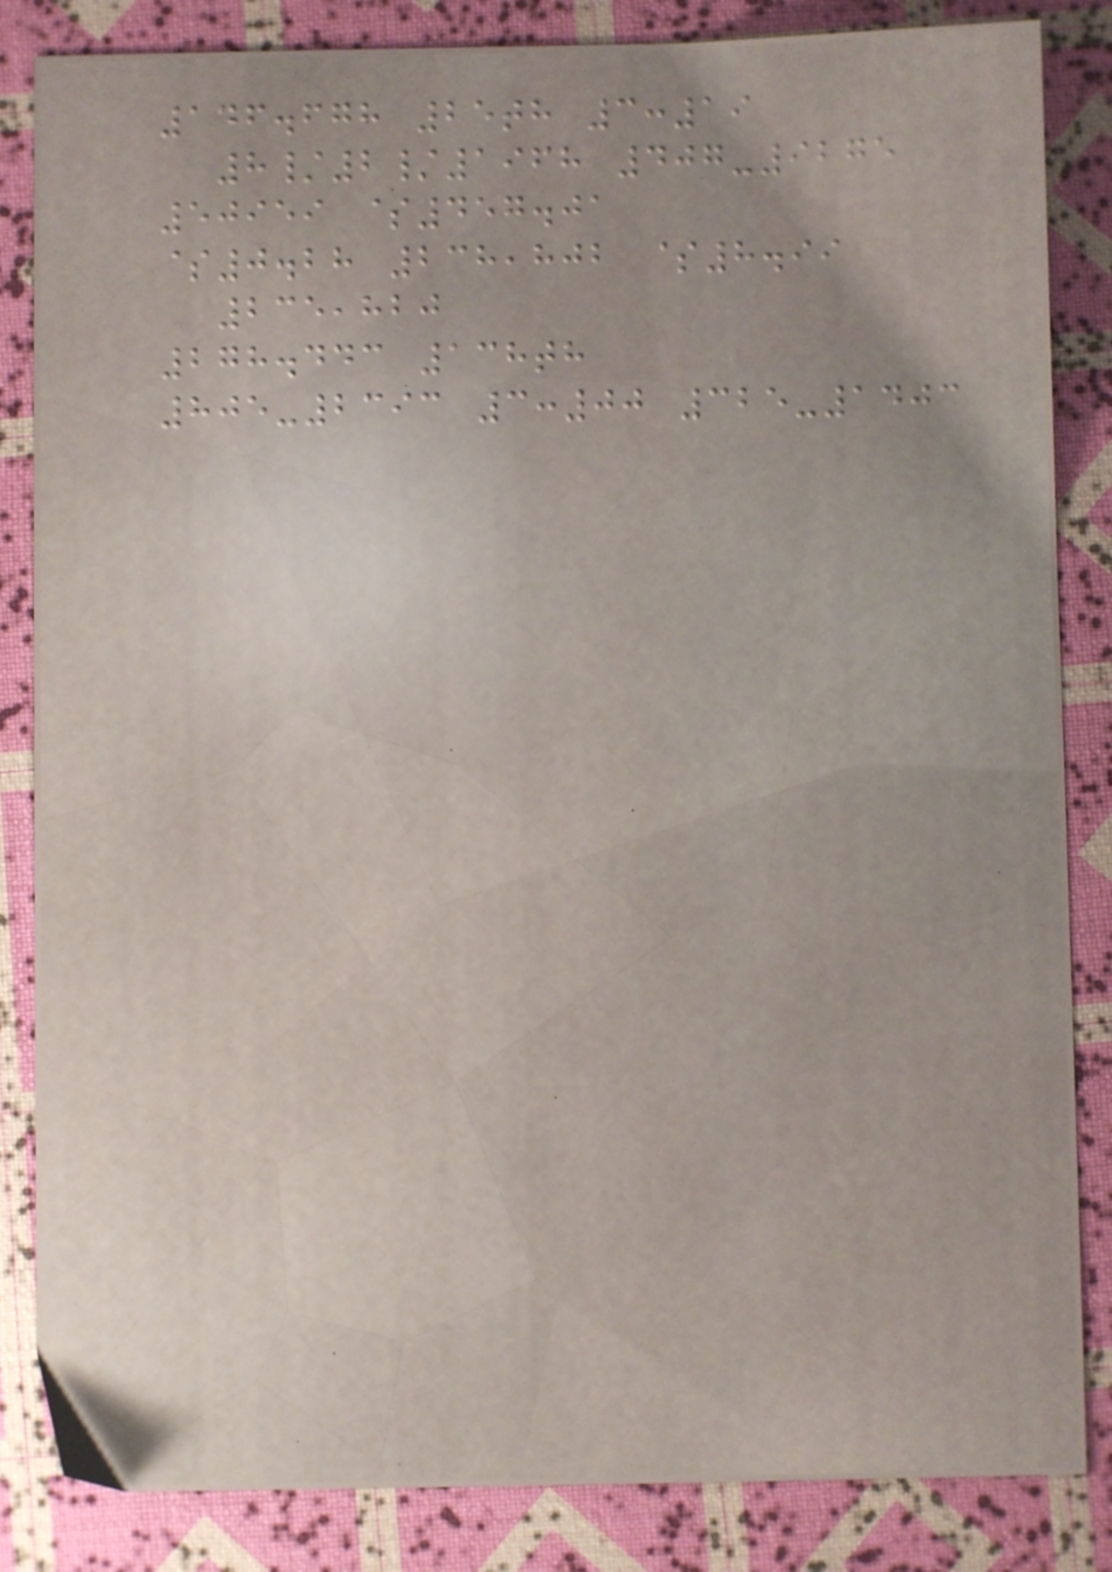146.678 25th 3:19
8/2/1968 407-9275
50959 $457.01
$0.28 238,802 $8.99
235,820
278.443 138th
805-2393 3:00 325-1403
